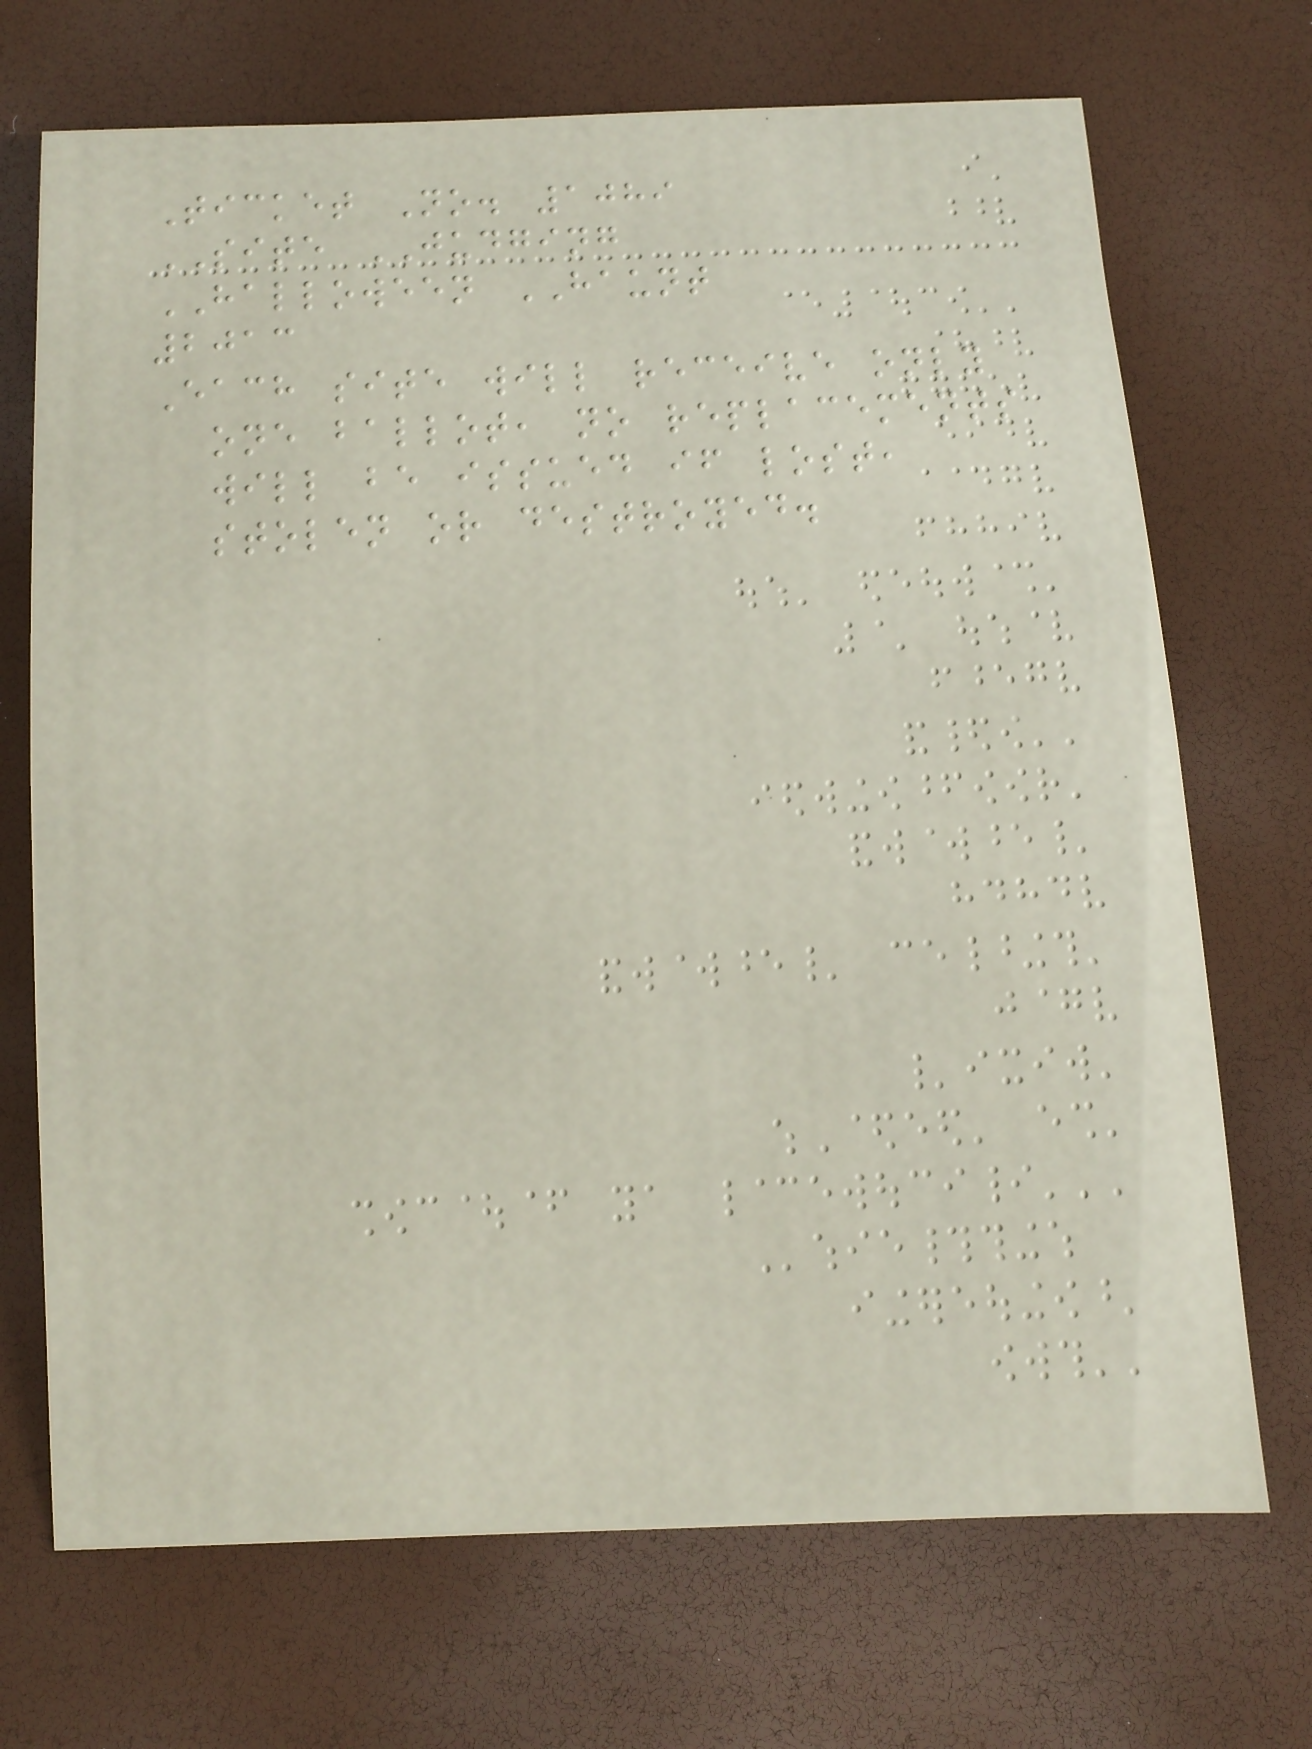Ticket No. 1089
SITE JUDGING
HALLOWEEN HAUNT
2013
Each site will receive only
one ballot, no replacements
will be issued if lost,
stolen or destroyed.
